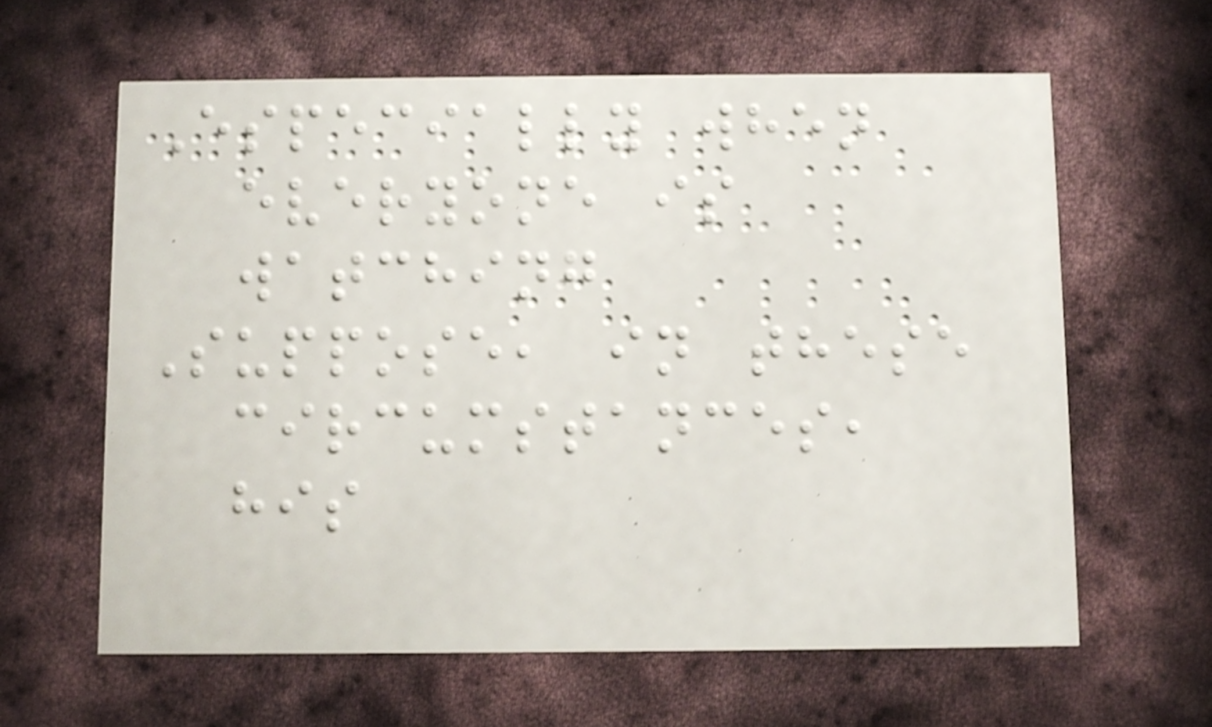Especially when
everyone is
watching
Suppose, in these
circumstances,
his
